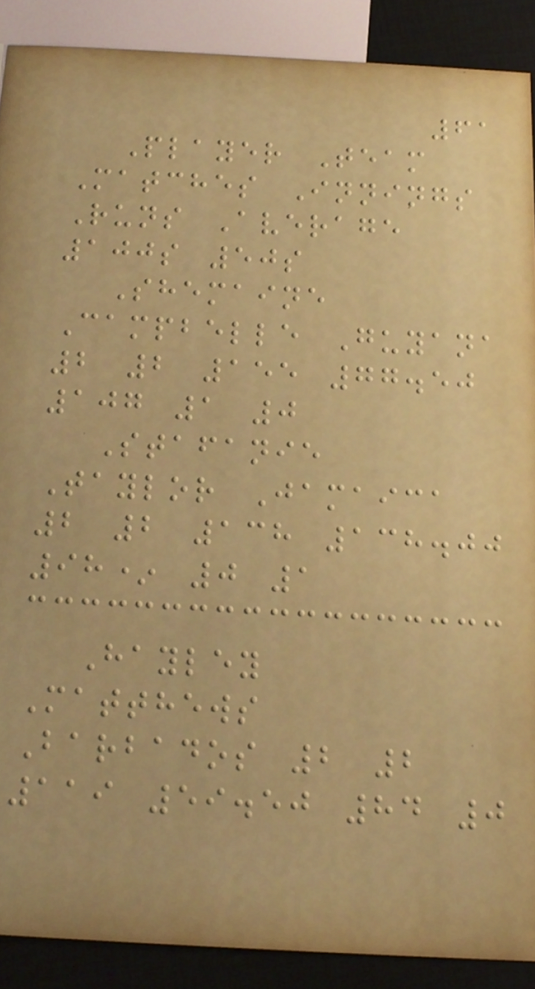61
Player Team
Matches Innings
Runs Average
100s 50s
Shemaine
Campbelle Guyana
2 2 155 77.50
107 1 0
Stafanie
Taylor Jamaica
2 2 138 138.00
98* 0 1
Hayley
Matthews
Barbados 2 2
119 59.50 84 0
